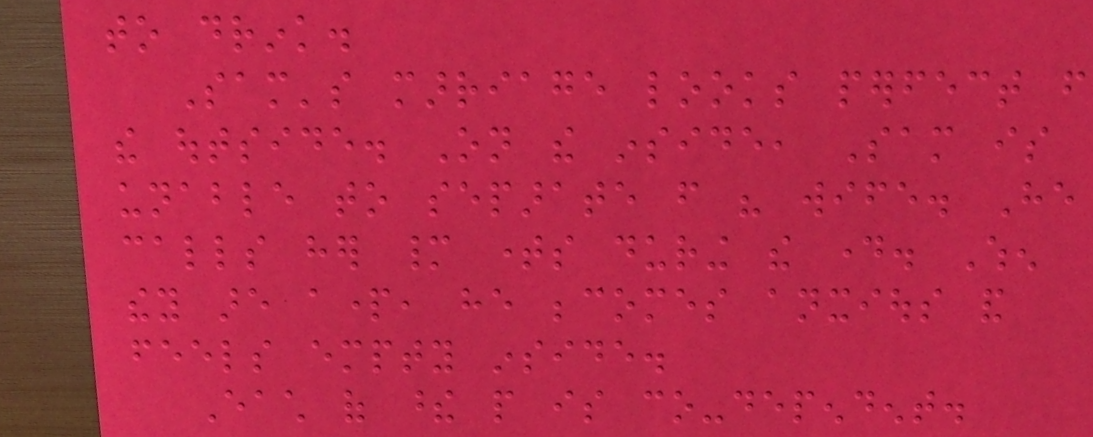to drink.
Sam's marriage looks perfect from
the outside. On the inside, Sam is
unable to separate from his wife. He
calls her many times during the day. When
they are apart, he becomes anxious and
feels empty inside.
Each of these people is co-dependent.
